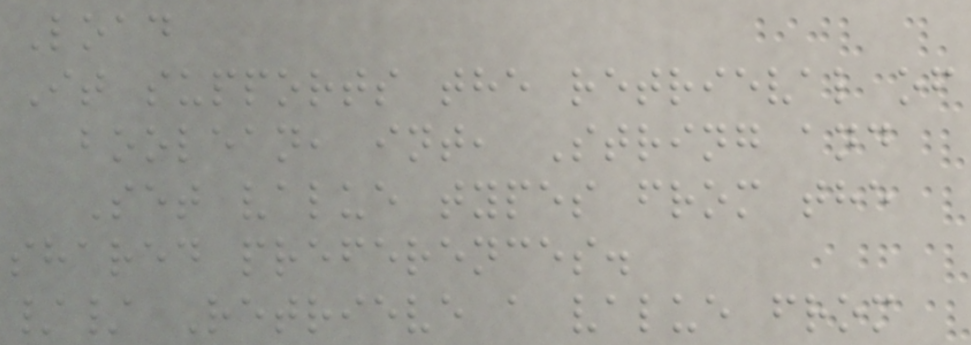Load
It supports the retrieval of
boolean, int, String and
Set value types from the
shared preferences.
// Retrieve a value from
